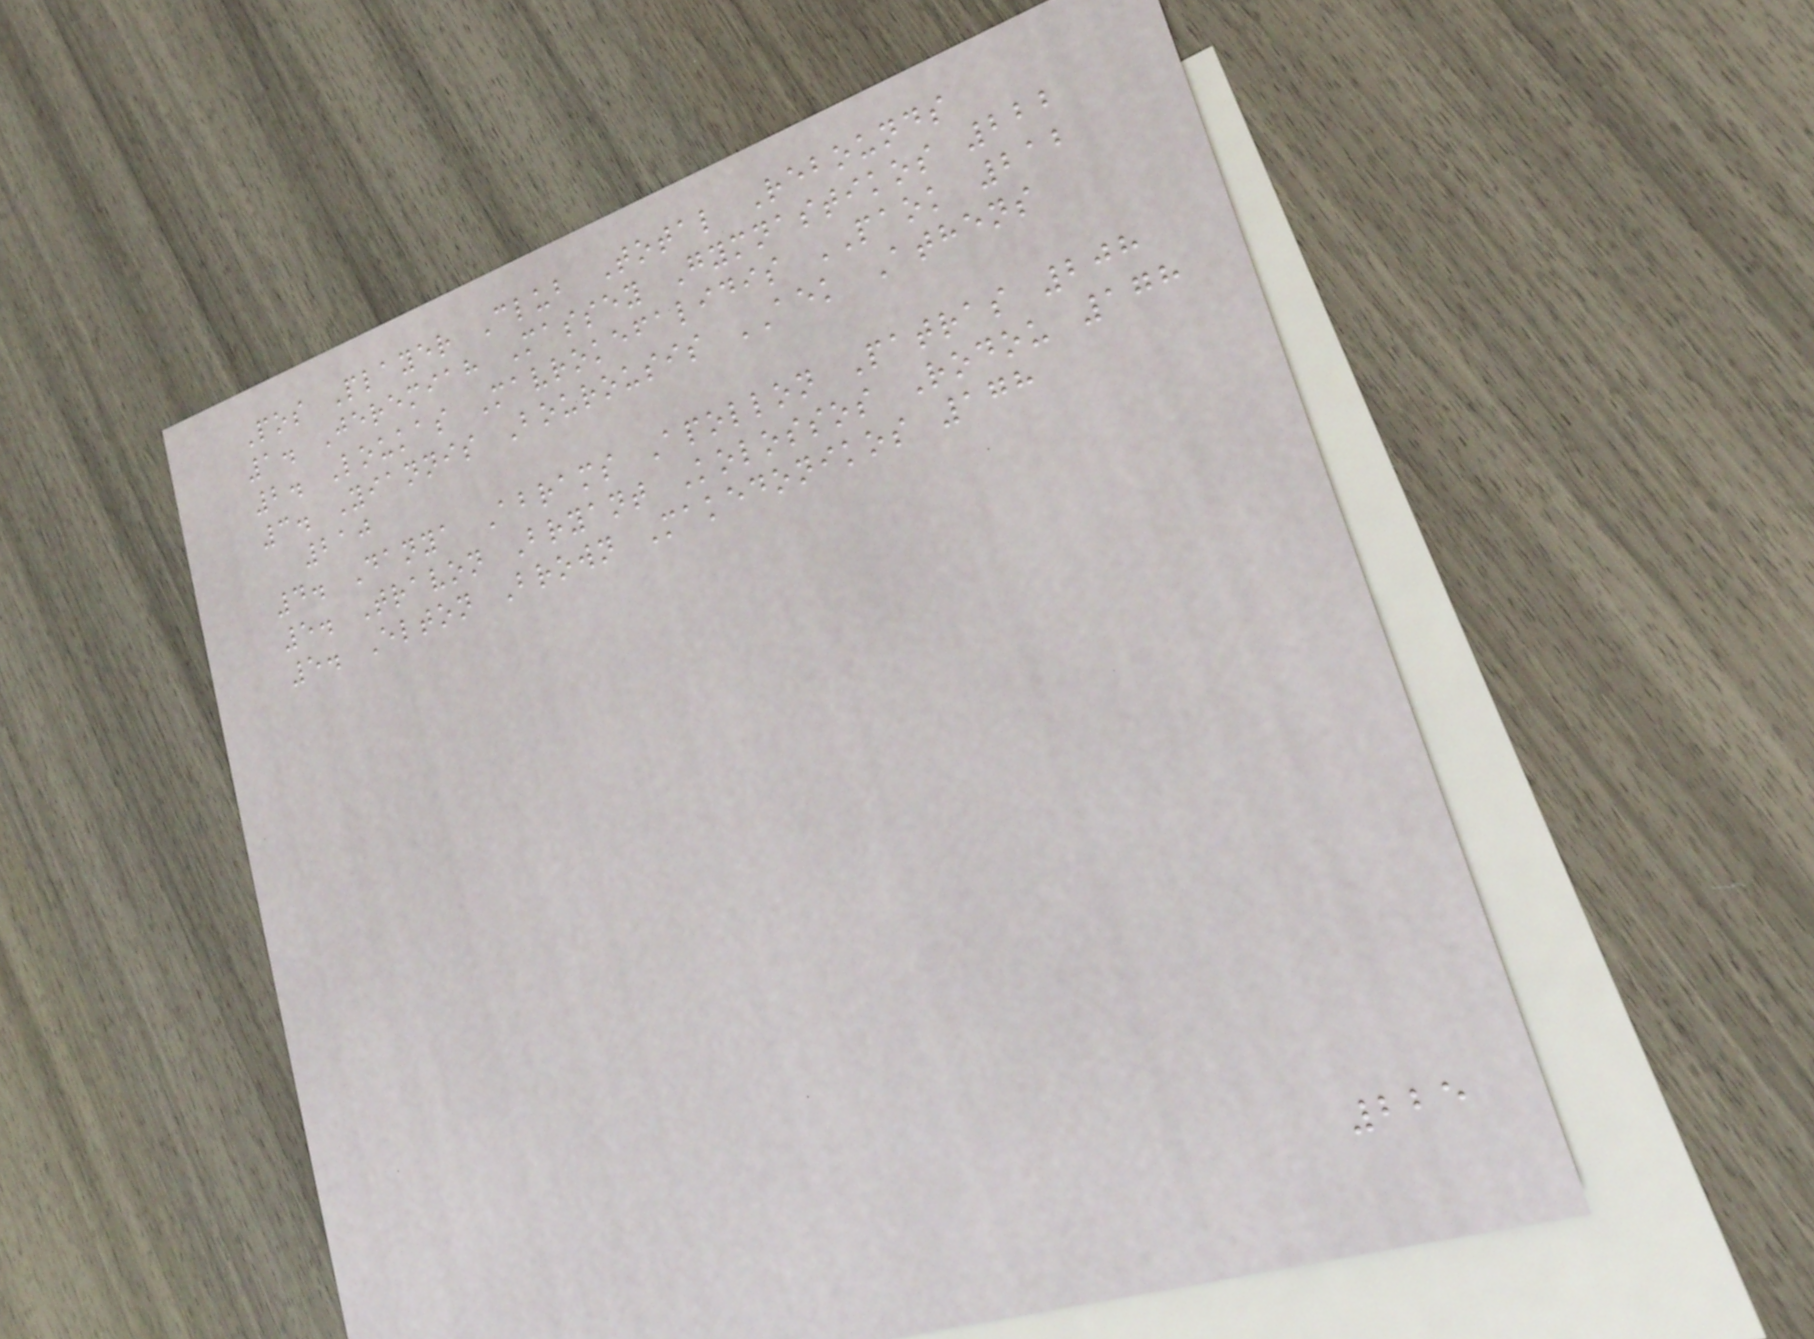Pos Player Club Total Rebounds
1. Jeremiah Massey Gymnastikos 222
2. Loukas Mavrokefalidis PAOK 212
3. Yiannis Bourousis AEK Athens
210
4. Danya Abrams Apollon Patras 208
5. Travon Bryant Kolossos Rodou 178
5. Elton Brown Makedonikos 178
225
